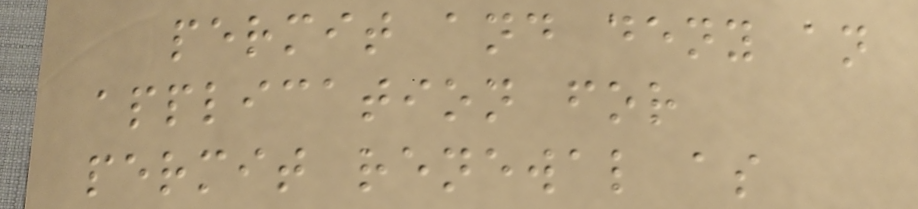permit and deny an
application for
permit renewal as
